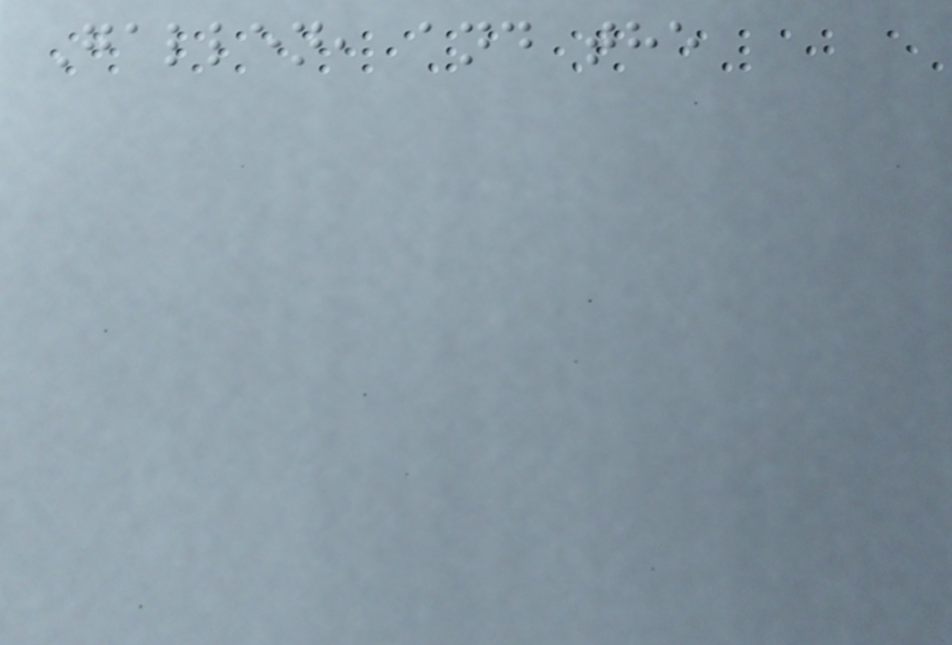Gallen, and the
